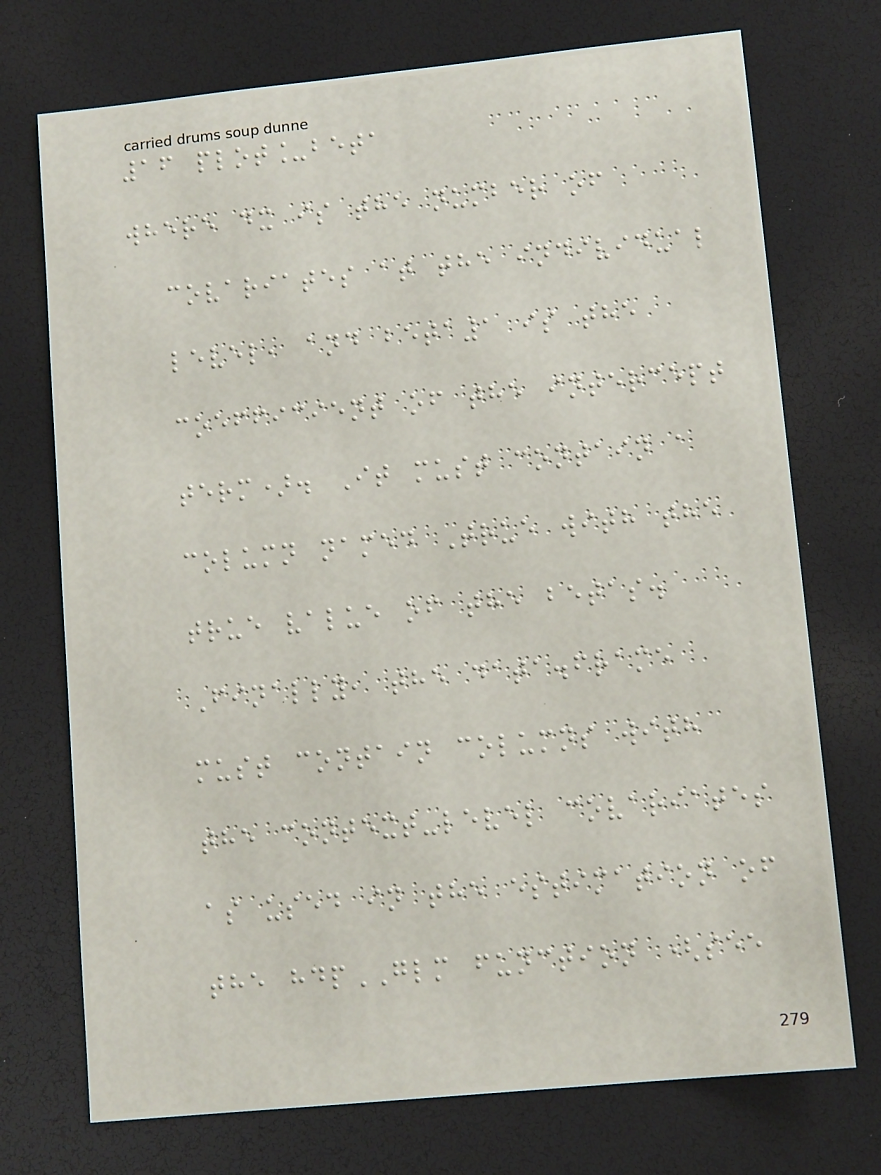16 plot_beta
where dx is the number of
covariates at the individual
level, and beta1 is the
coefficient of the intercept
term). It must contain a
column named True with the
true value of the betas.
Finally, the data.frame
must contain columns with
the context-level covariates
as used in the estimation of
the hdpGLM function (see
